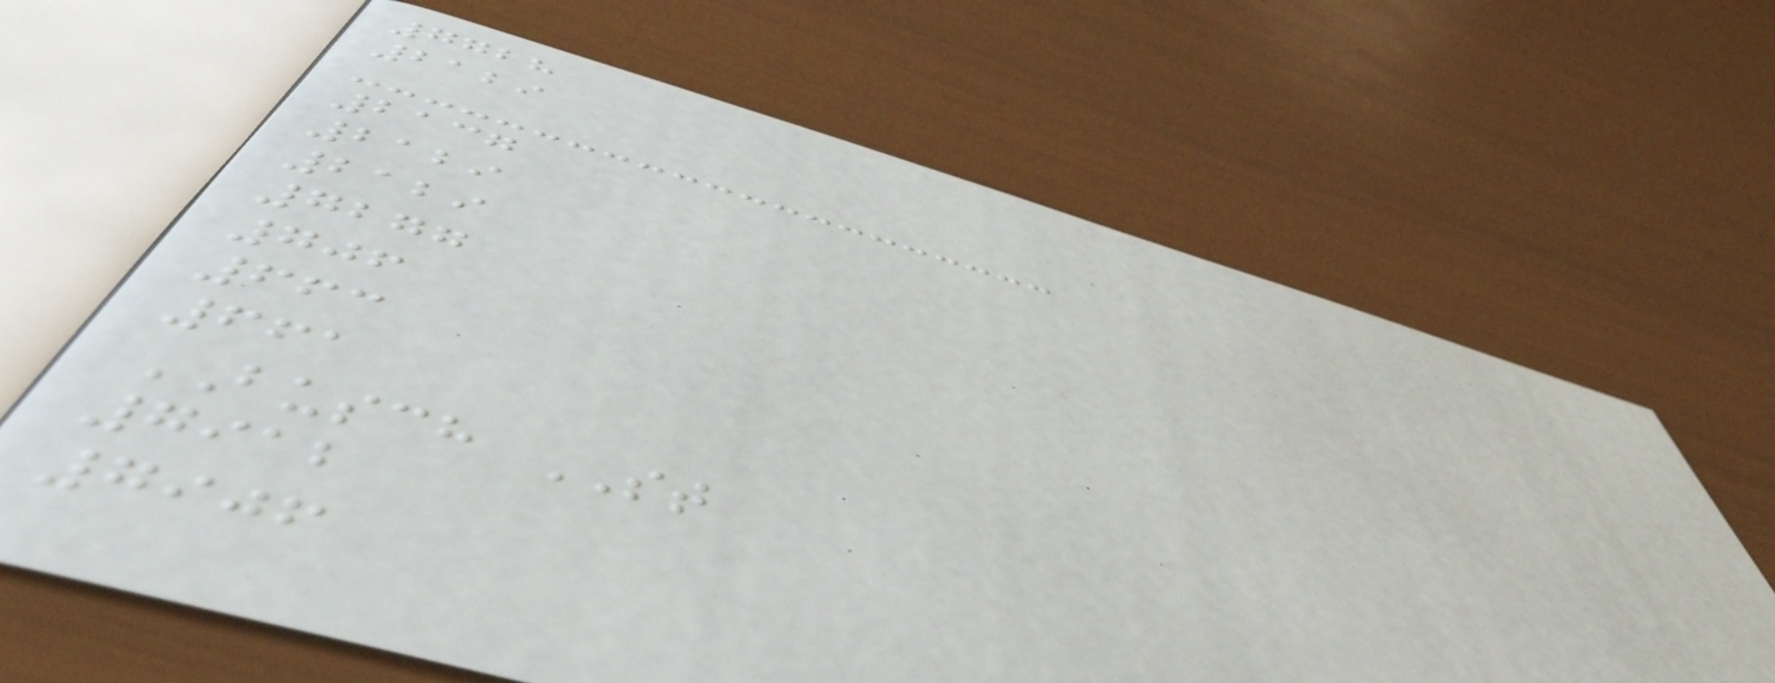7728
2129
2137
2129
2129
7277
706
663
661
BUSCH ST
7912
7906
